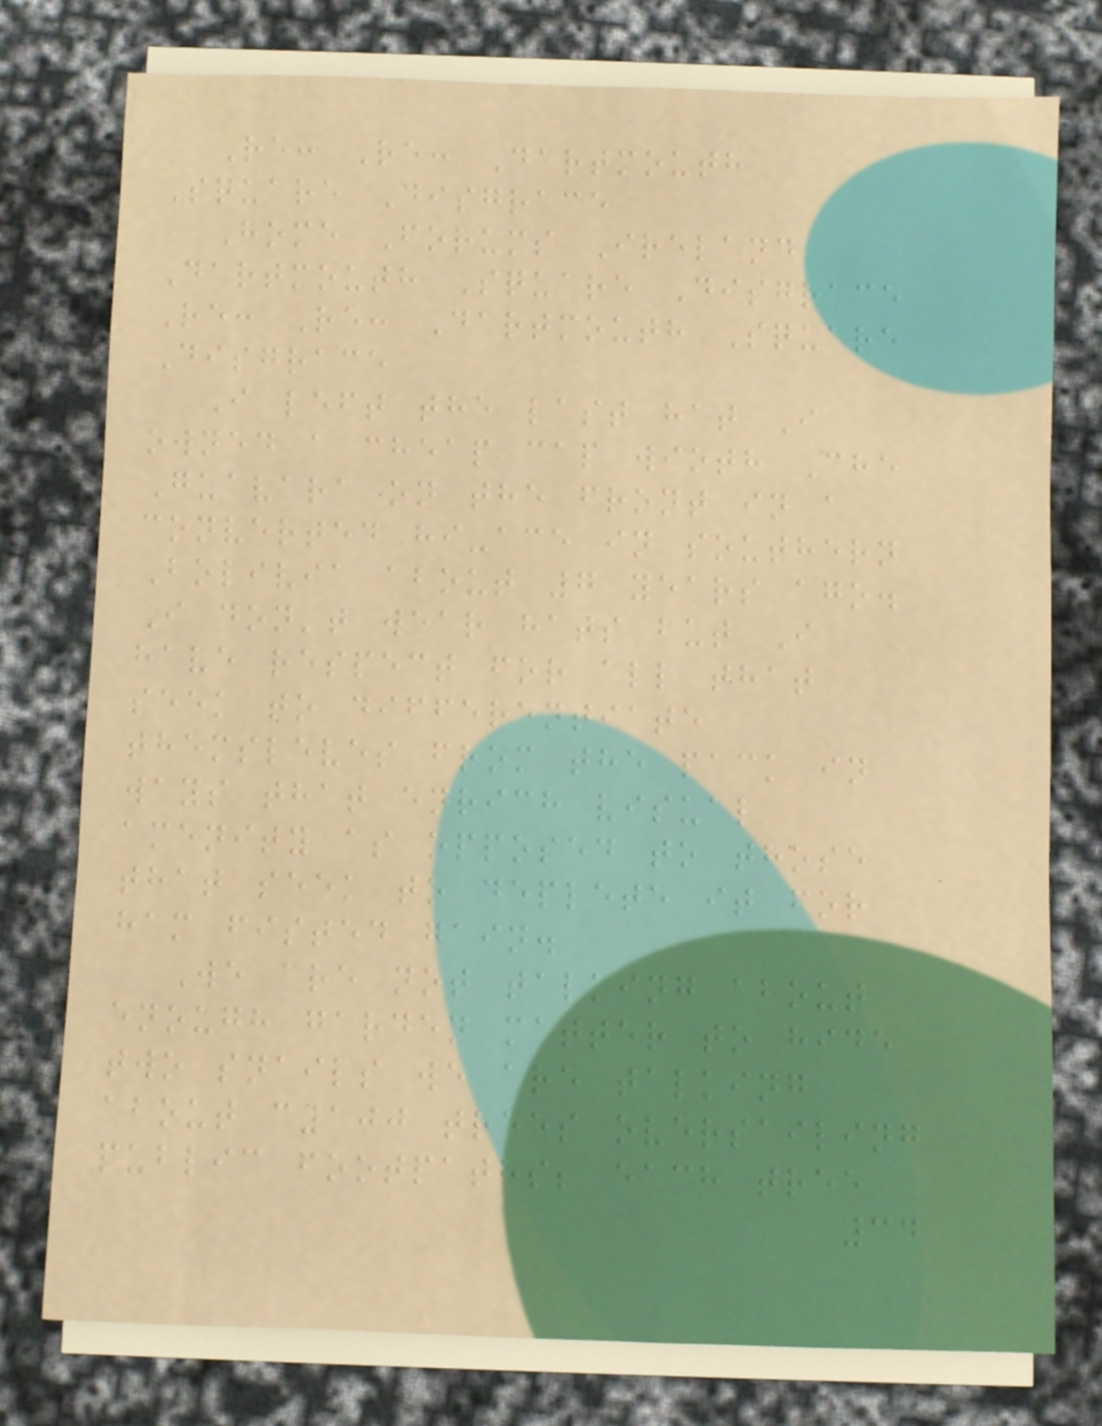Re: Re: Dartmouth
Square Disgrace
Home Forums Ireland
Dartmouth Square Disgrace
Re: Re: Dartmouth Square
Disgrace
I left the last hat I
owned a cheap cap wioth Che
Guavara on the front in a
converted hi-ace in southern
Bolivia about 7 years ago.
I don't wear hats but I
have respect for all that
seek to differentiate
themsleves from the pack in
ways that enrich visual
amenity as opposed to those
that seek to deplete it for
ham fisted gain.
We are not talking about
enough garden matter to hide
two snails we are talking
about c100 trees oversailing
public footpaths; each tree
34
